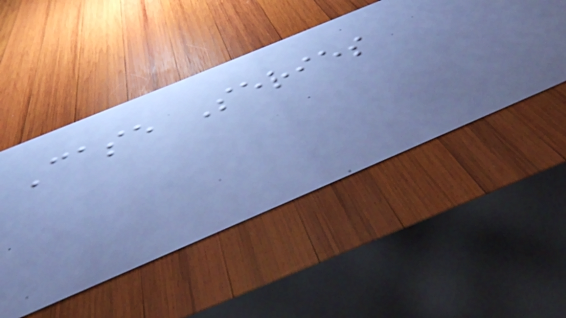Case Series
